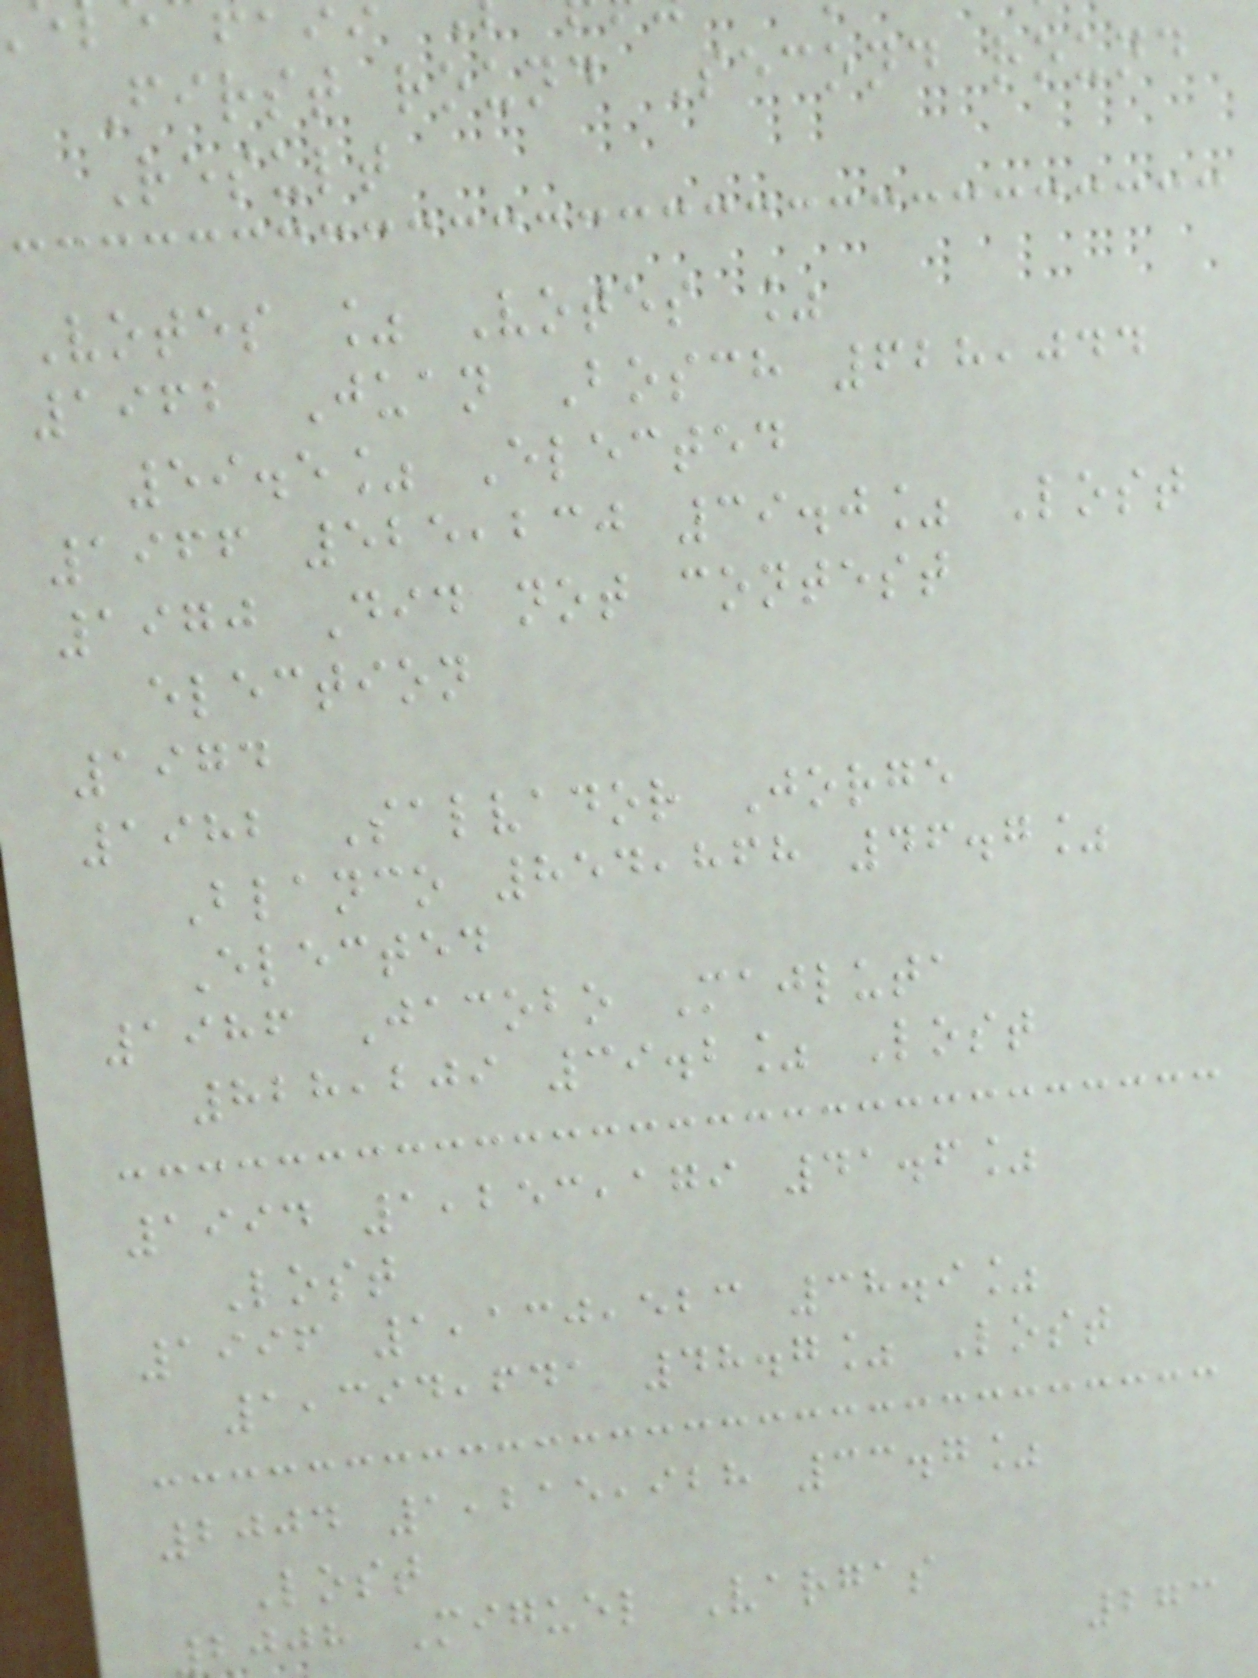First round Second round
Result
Votes % Votes %
1962 Juan Bosch 628,044
59.5% Elected
1966 525,230 39.0% Lost
1970 Did not contest
election
1974
1982 Salvador Jorge
Blanco 854,868 46.7%
Elected
1986 Jacobo Majluta
828,209 39.2% Lost
1994 1,253,179 41.6%
Lost
1996 1,130,523 38.9%
1,394,641 48.7% Lost
2004 1,215,928 33.7%
Lost
2008 Miguel Vargas
273
